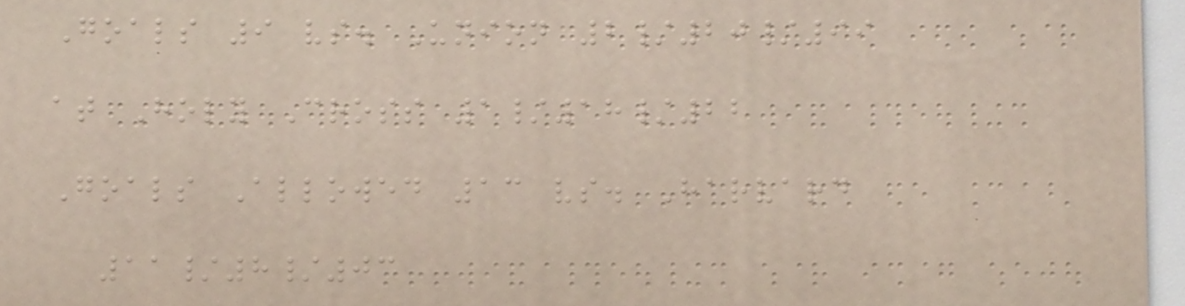Goals 9 vs. Union 2/20/99
at Holy Cross 1/18/22
Goals Allowed 13 vs. Harvard
11/8/03
